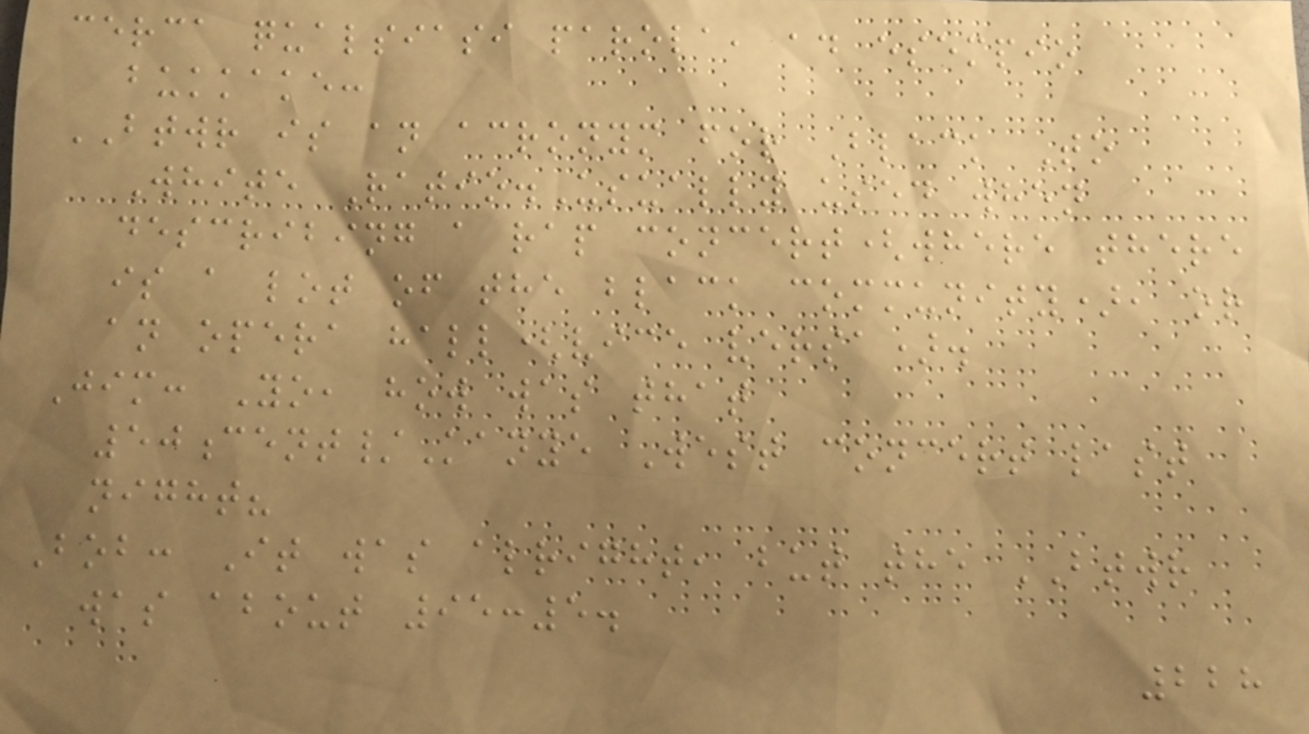cerca qualsiasi parola, ad esempio
bukkake:
BTWR is an acronym for Black To
White Ratio.Usually used when
describing a rap concert(where there
is a lot of the black community), or
an opera hall(vice versa).
Jim: Yo, how was that
50cent/Kanye West concert last
night?
Bob: It was alright, but the BTWR
was about 95:5.
228
